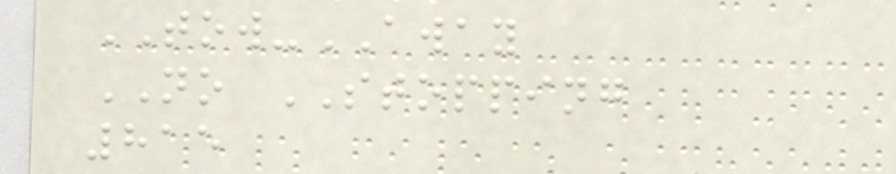TOW-AWAY
NO STOPPING
815
